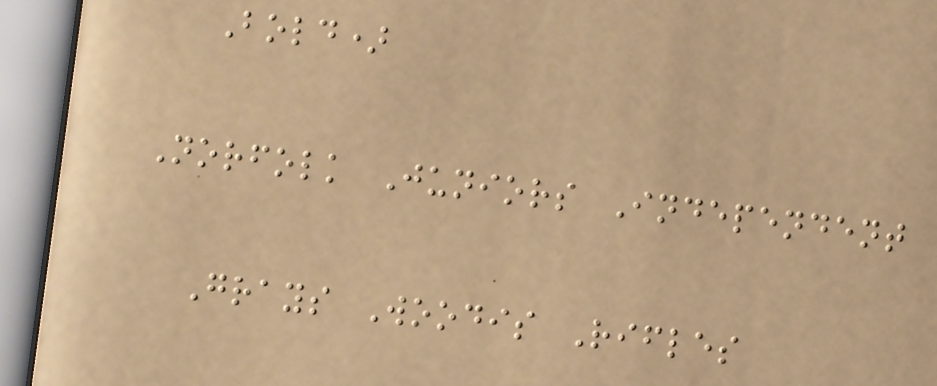Bold)
Norfolk Juniors Independent
Grays Woodis Rifles
